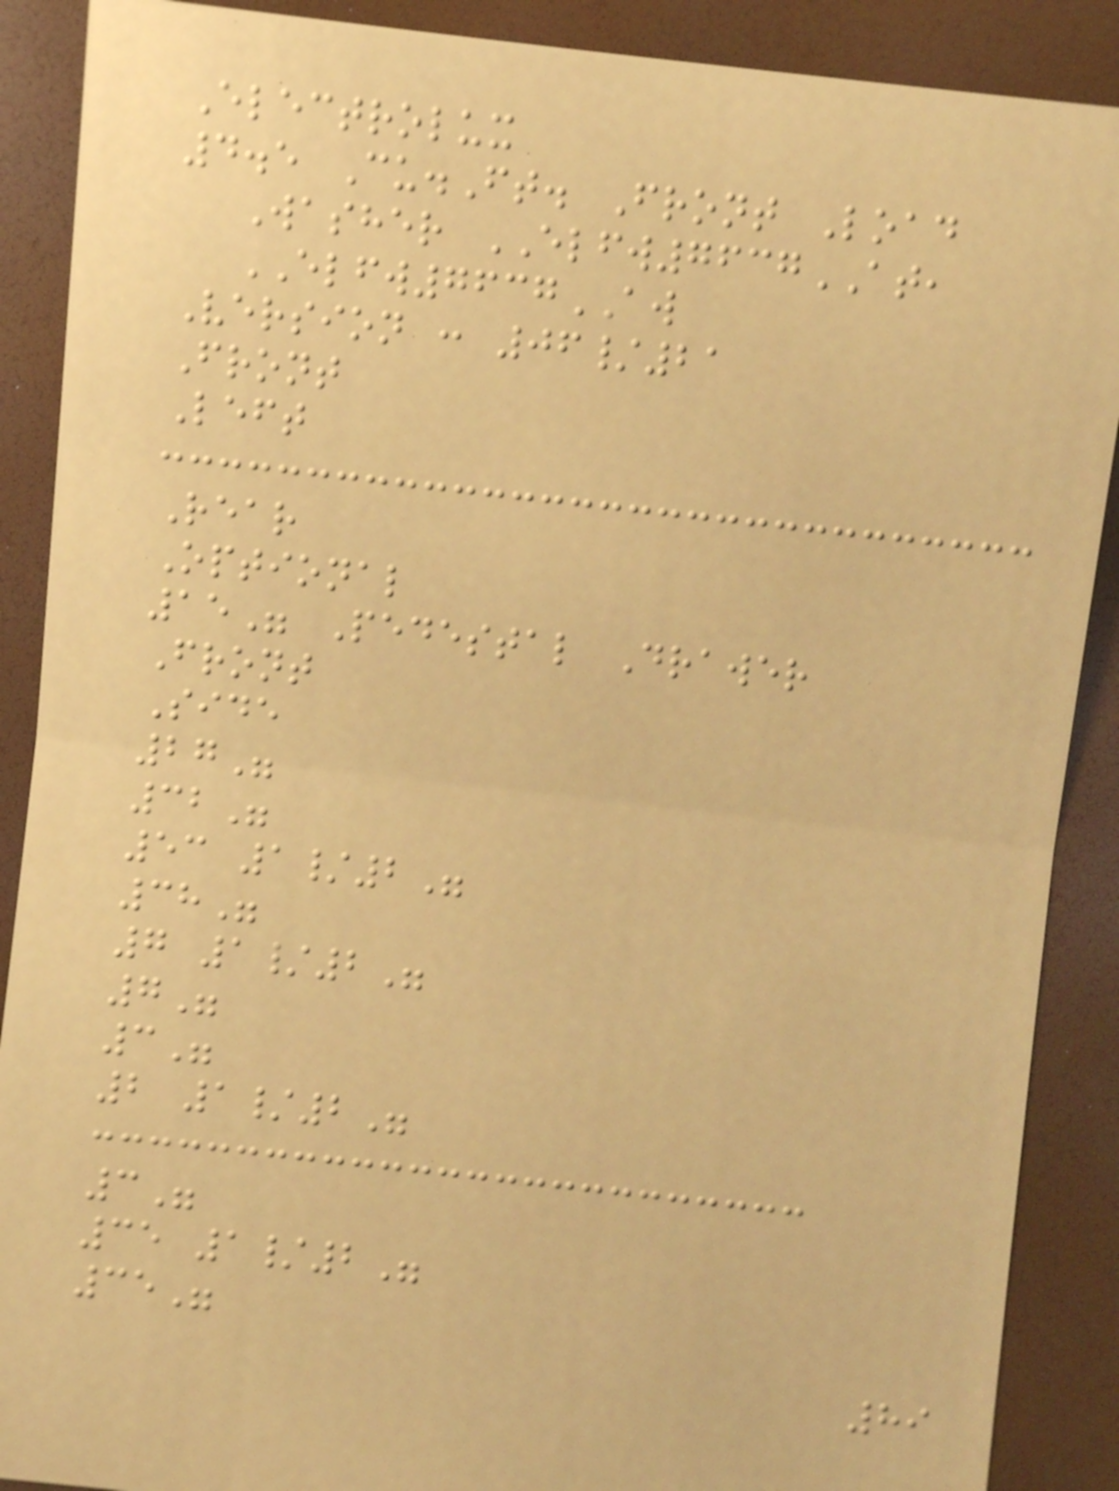Electrolux
4.5 Cu.Ft. Front Load
Washer ELFW7637AT,
ELFW7637AW
Version : 06/21
Front
Left
Rear
Optional
15" Pedestal Drawer
Front
Side
27"
32"
53 1/2"
38"
7 1/2"
7"
3"
2 1/2"
3"
35 1/2"
35"
89
